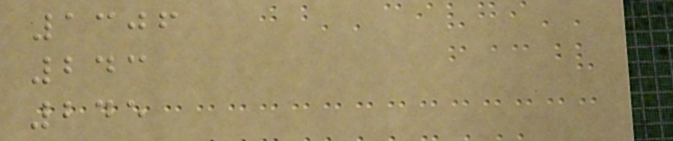1306
243
245
